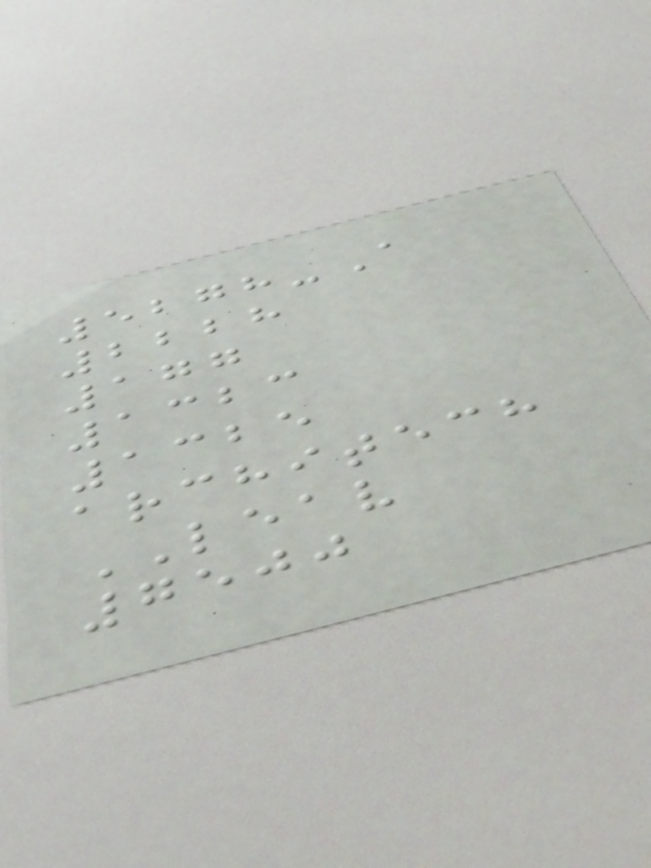5278-A
2228
177
1323
1325
architech
LEAV
7500
